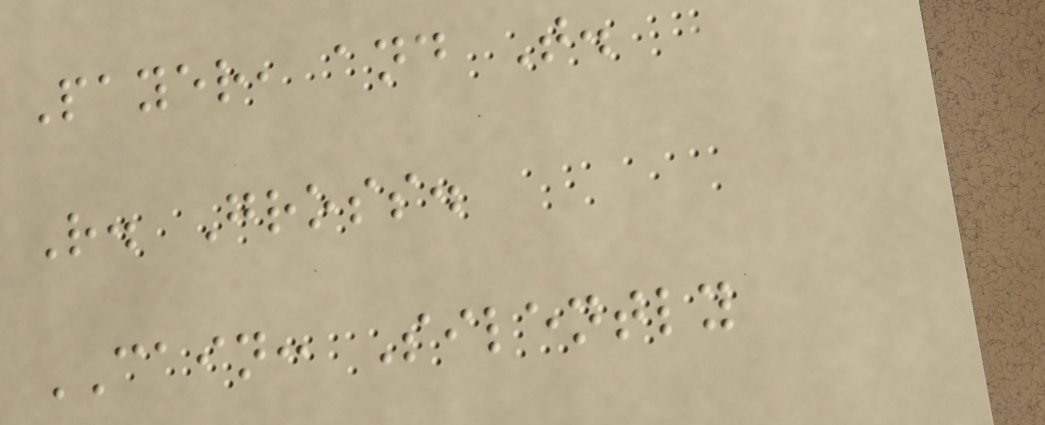Payer, and T.
R. Gross.
CAIN: Silently
